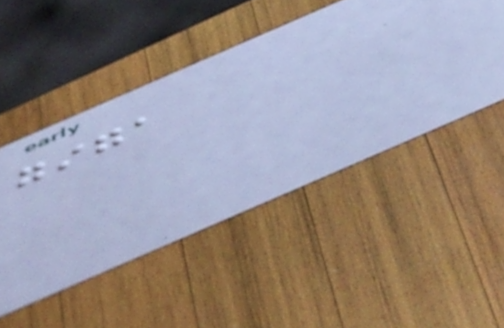giga
